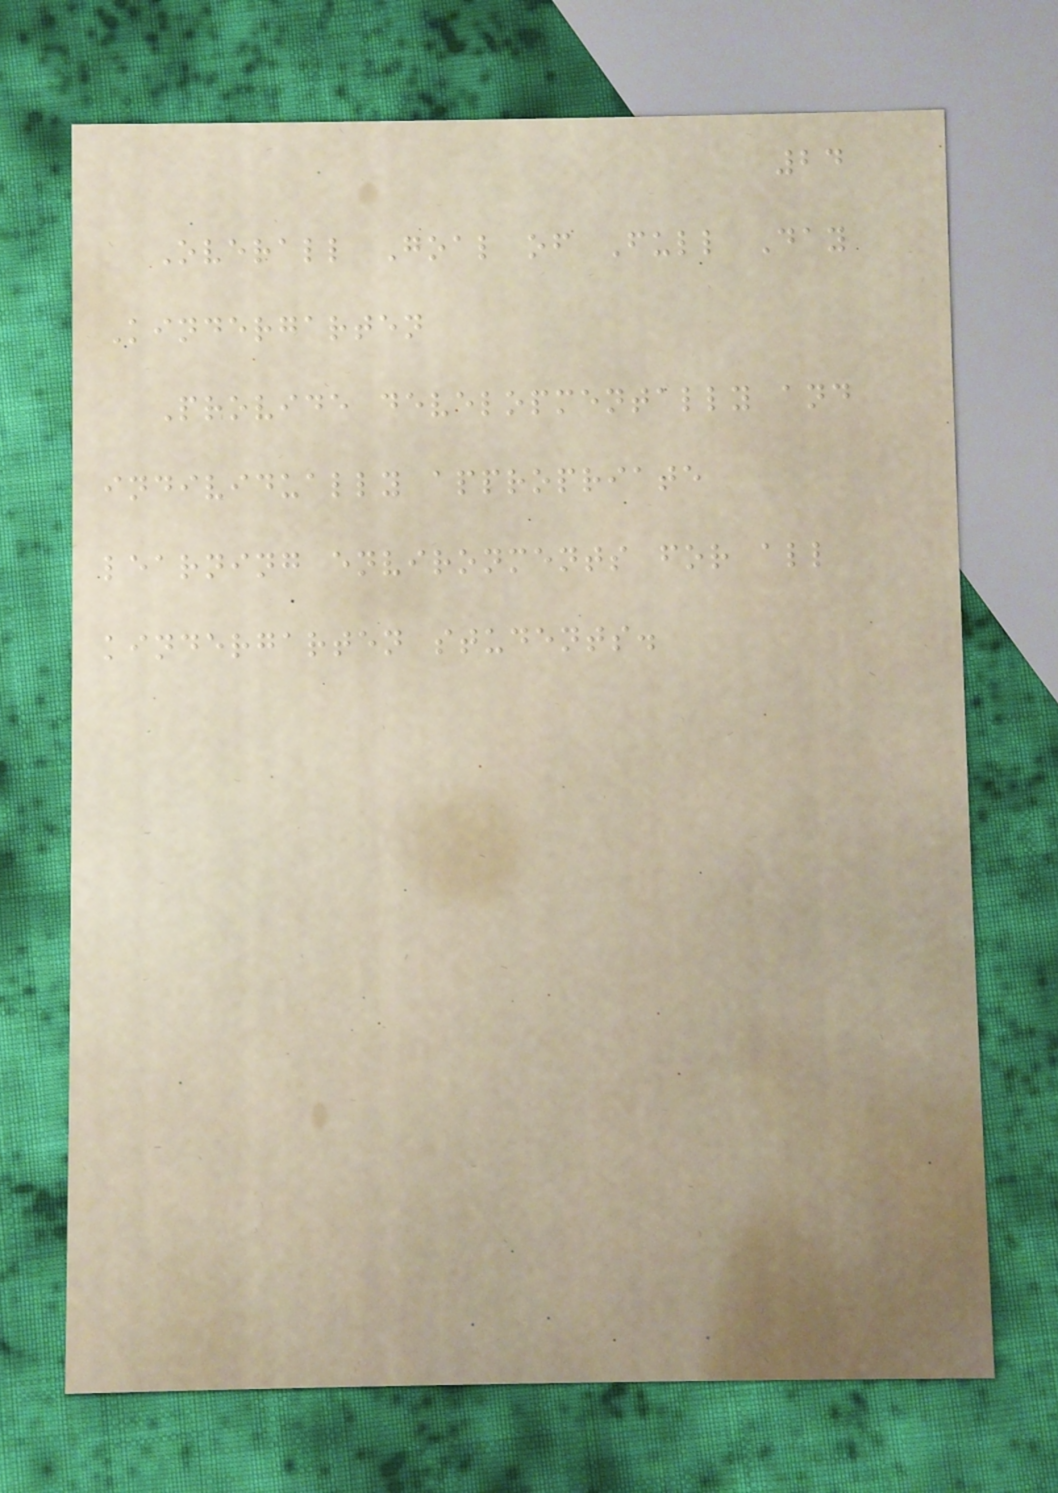24
Overall Goal of Full Day
Kindergarten
Provide developmentally and
individually appropriate
learning environments for all
kindergarten students.
